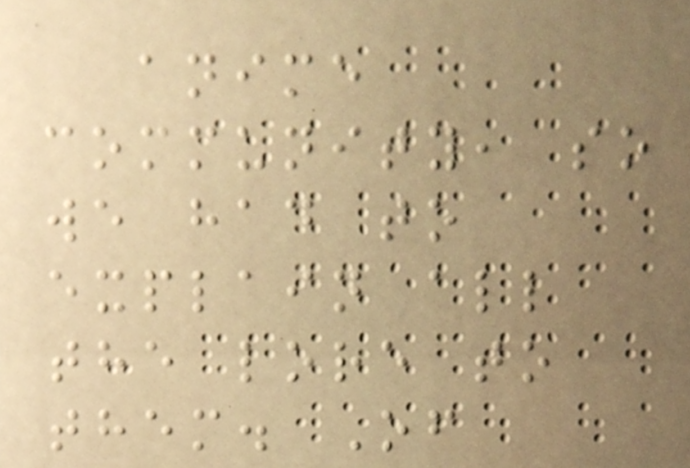anime
community, so
we had to
explain all
the lore to
them. Of
